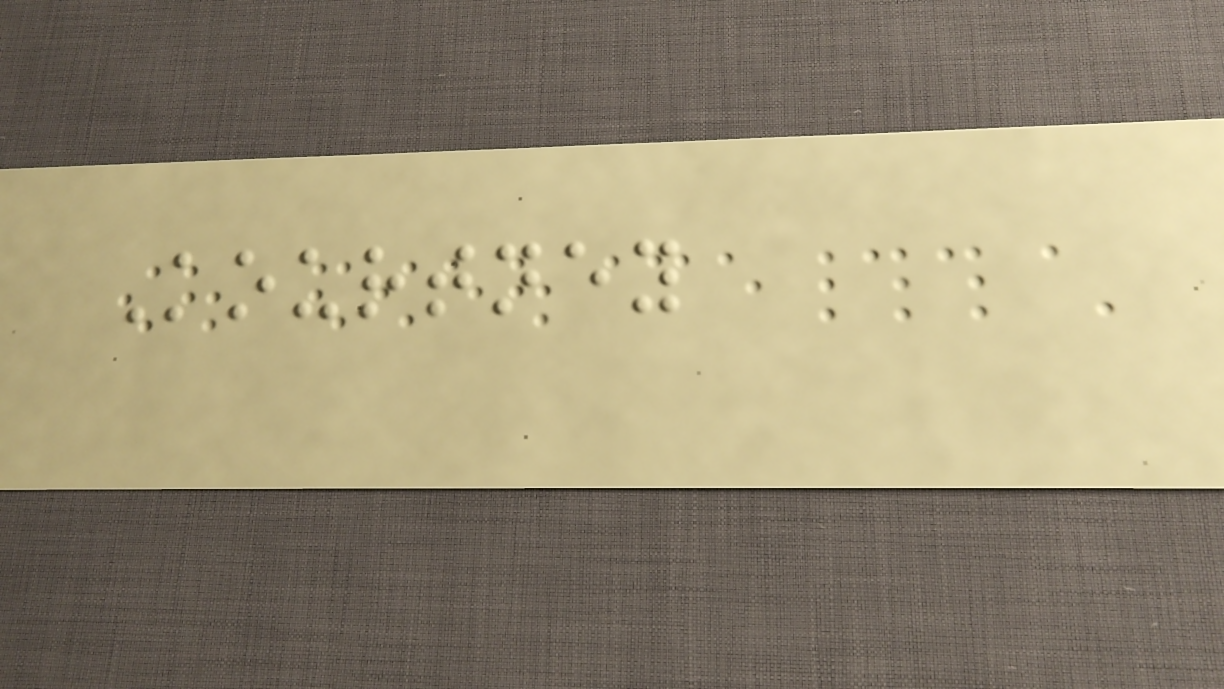Kourtney
